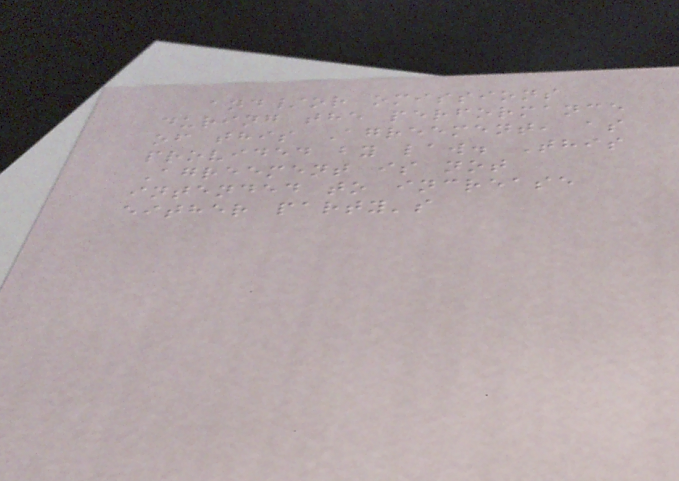and/or omissions
during the performance
of this Agreement, as
provided by law. This
Agreement is not
intended to increase
either party's
